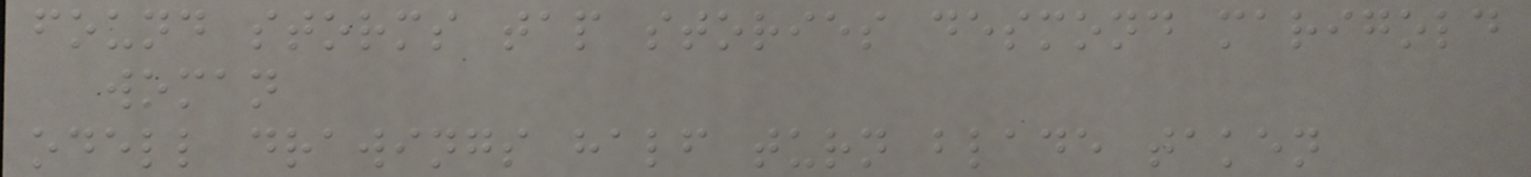found storms tap stories desmond marigold
woman
odell drawings half turn blade taken
